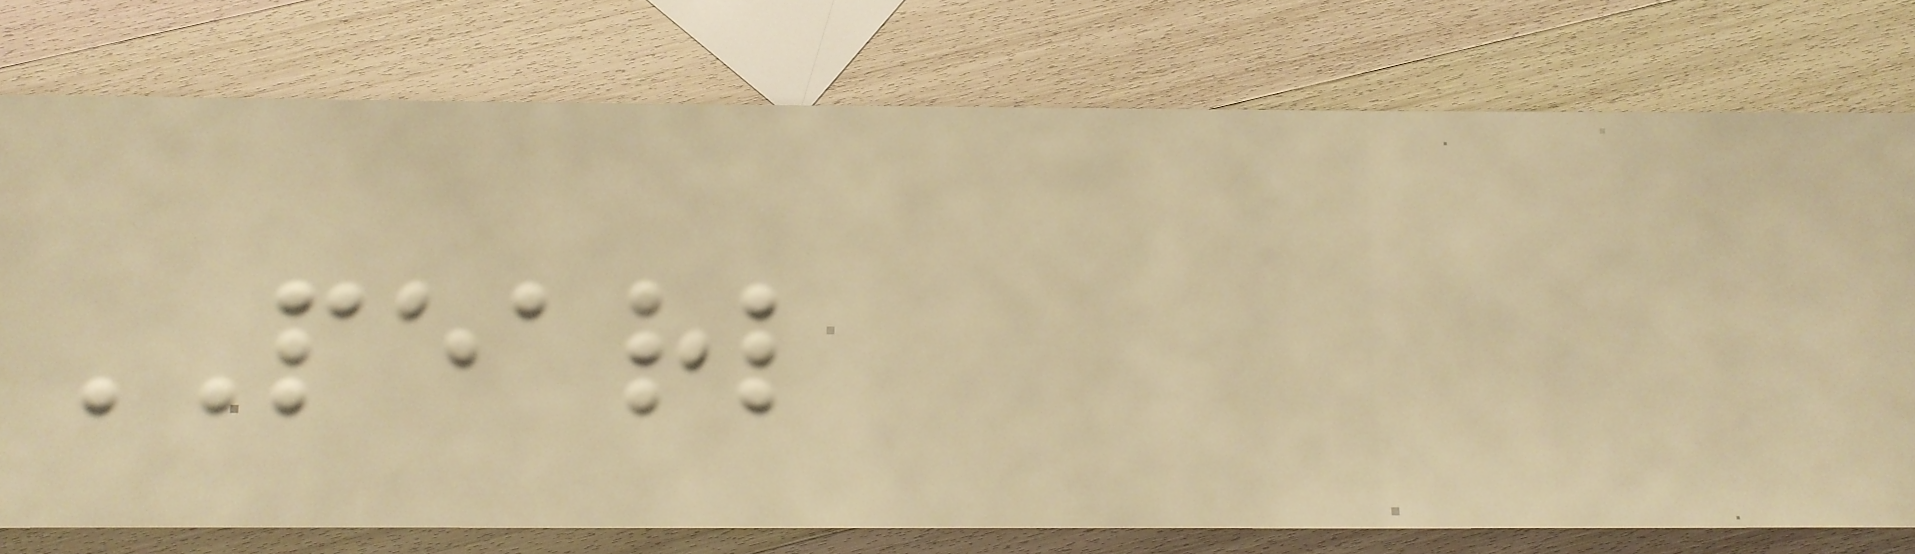PEARL
